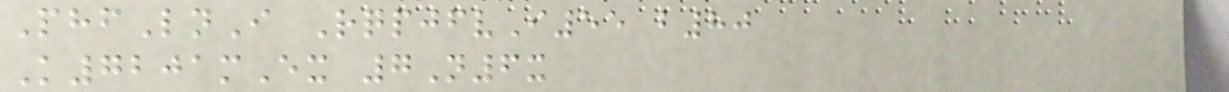PhfLnI RqpjfvI55 b80
K7201mEx 7N6x
